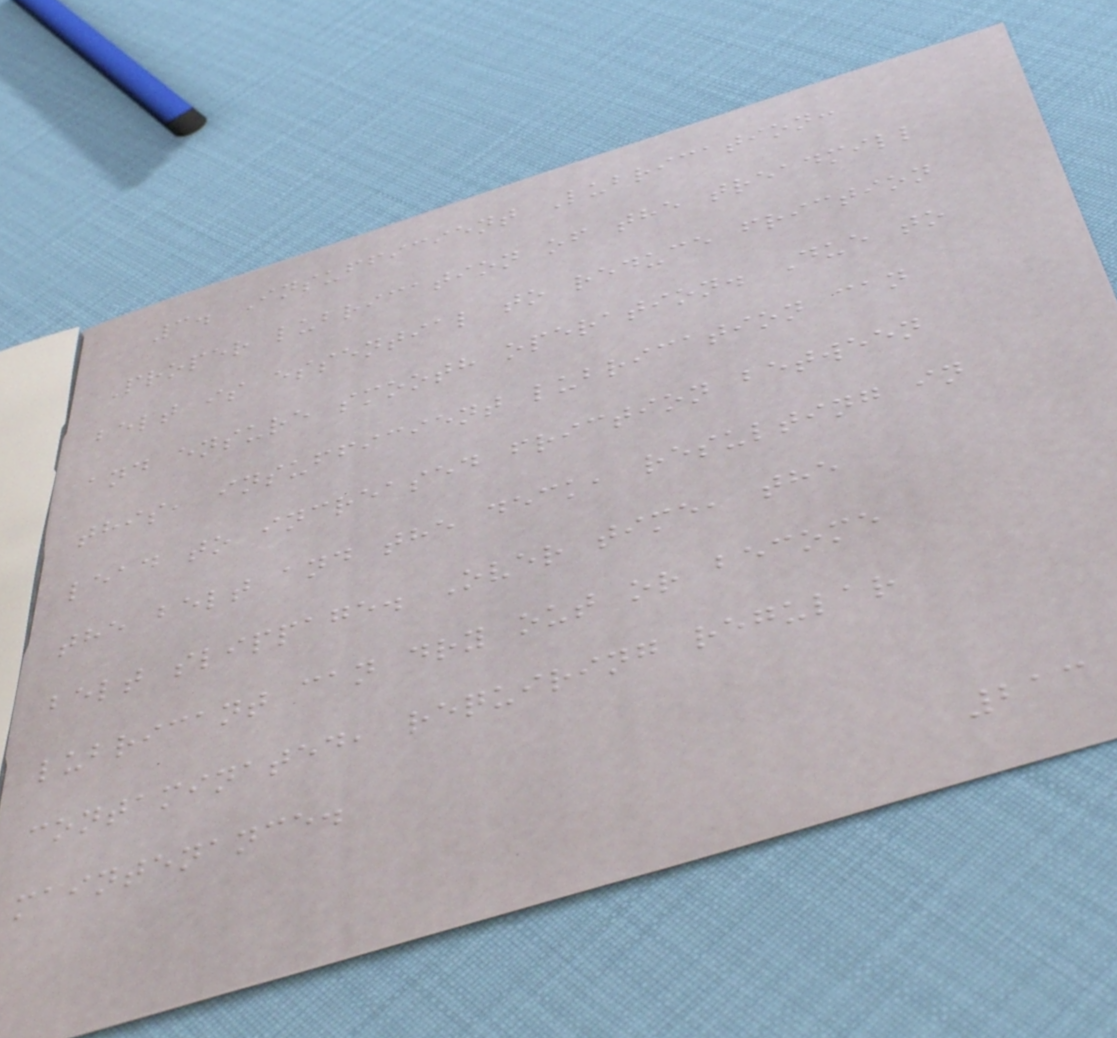3. Insufficient Lubrication:
Proper lubrication of the treadmill
belt is essential to reduce friction
and ensure smooth operation. Due to
this, insufficient lubrication can
lead to increased friction between
the belt and the deck, resulting in
belt slippage. Over time, the
lubricant can dry out or become
contaminated, requiring regular
maintenance.
213
